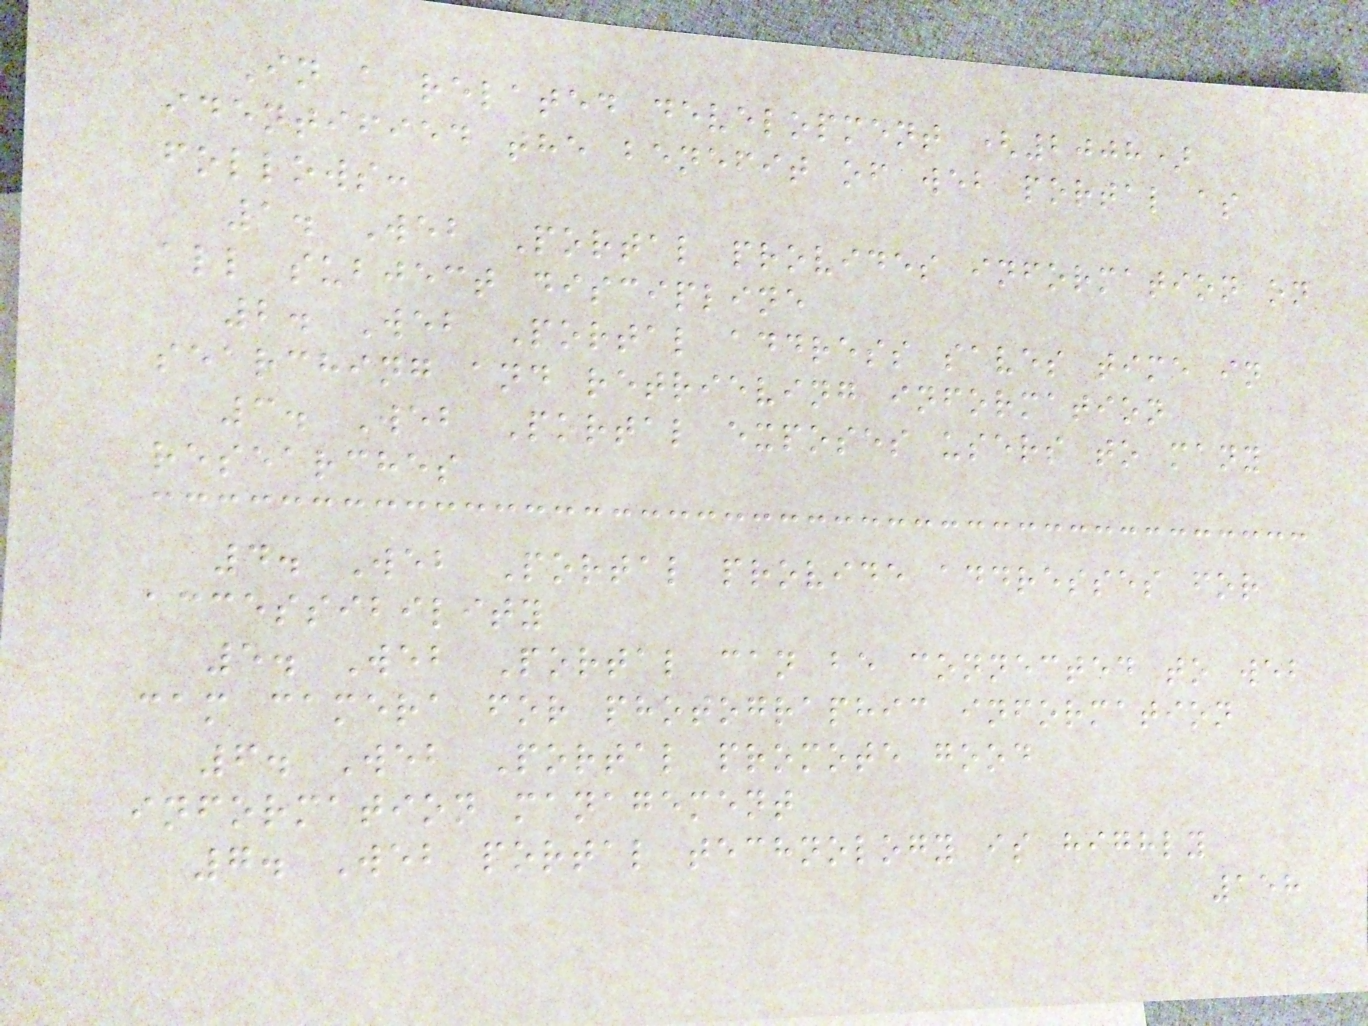In a related development (2008)
identified the benefit of web portal as
follows:
1. Web Portal provides information on
all subject discipline
2. Web Portal address saves time in
searching and retrieving information
3. Web Portal exposes users to many
researches
4. Web Portal provide addresses for
accessibility
5. Web Portal can be connected to web
cam camera for photographic information
6. Web Portal promote good
information management
7. Web portal technology is highly
158
